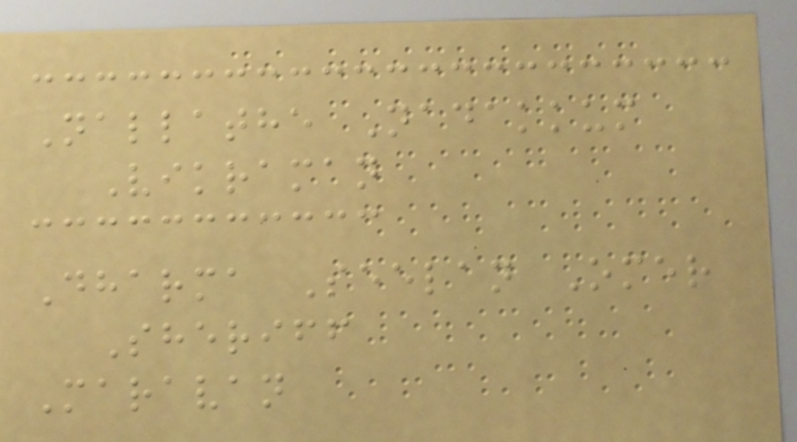Nallathe Nadakkum
Vikraman
Dharma Seelan Omer
Sheriff
Maravan
